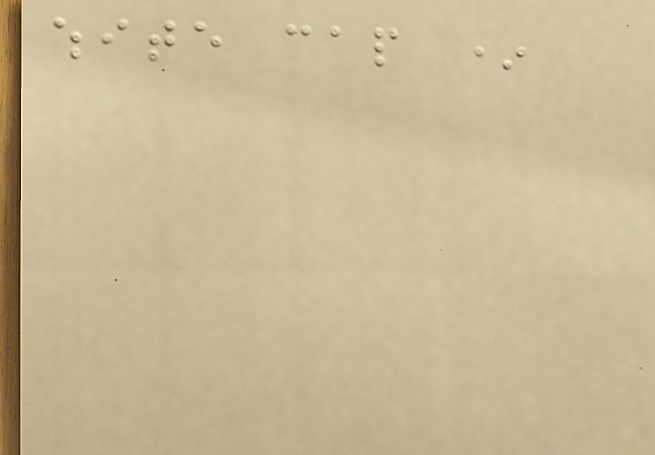white cap *
